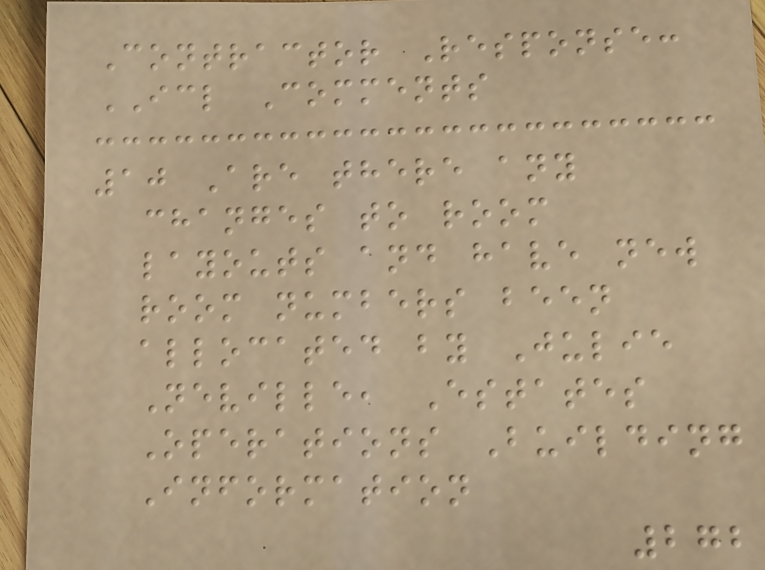Contractor Response:
ICL Comments
10 Are there any
changes to room
layouts and have new
room numbers been
allocated by Julie
Neville, Estates
Operations Building
Information
272
